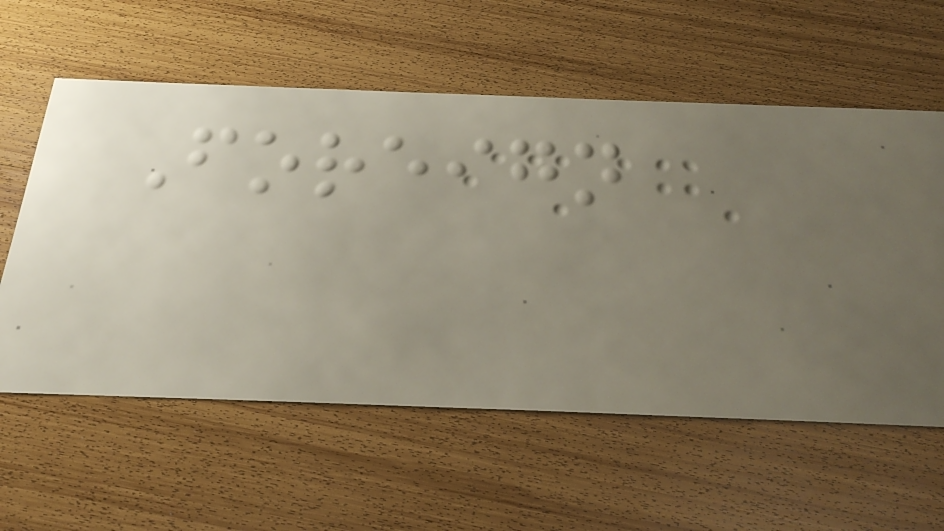Foreign
